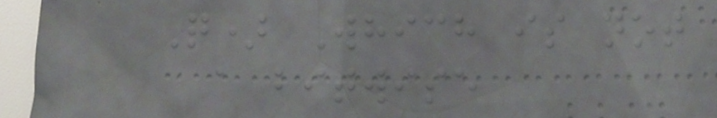Q) Which is not
a bitwise
